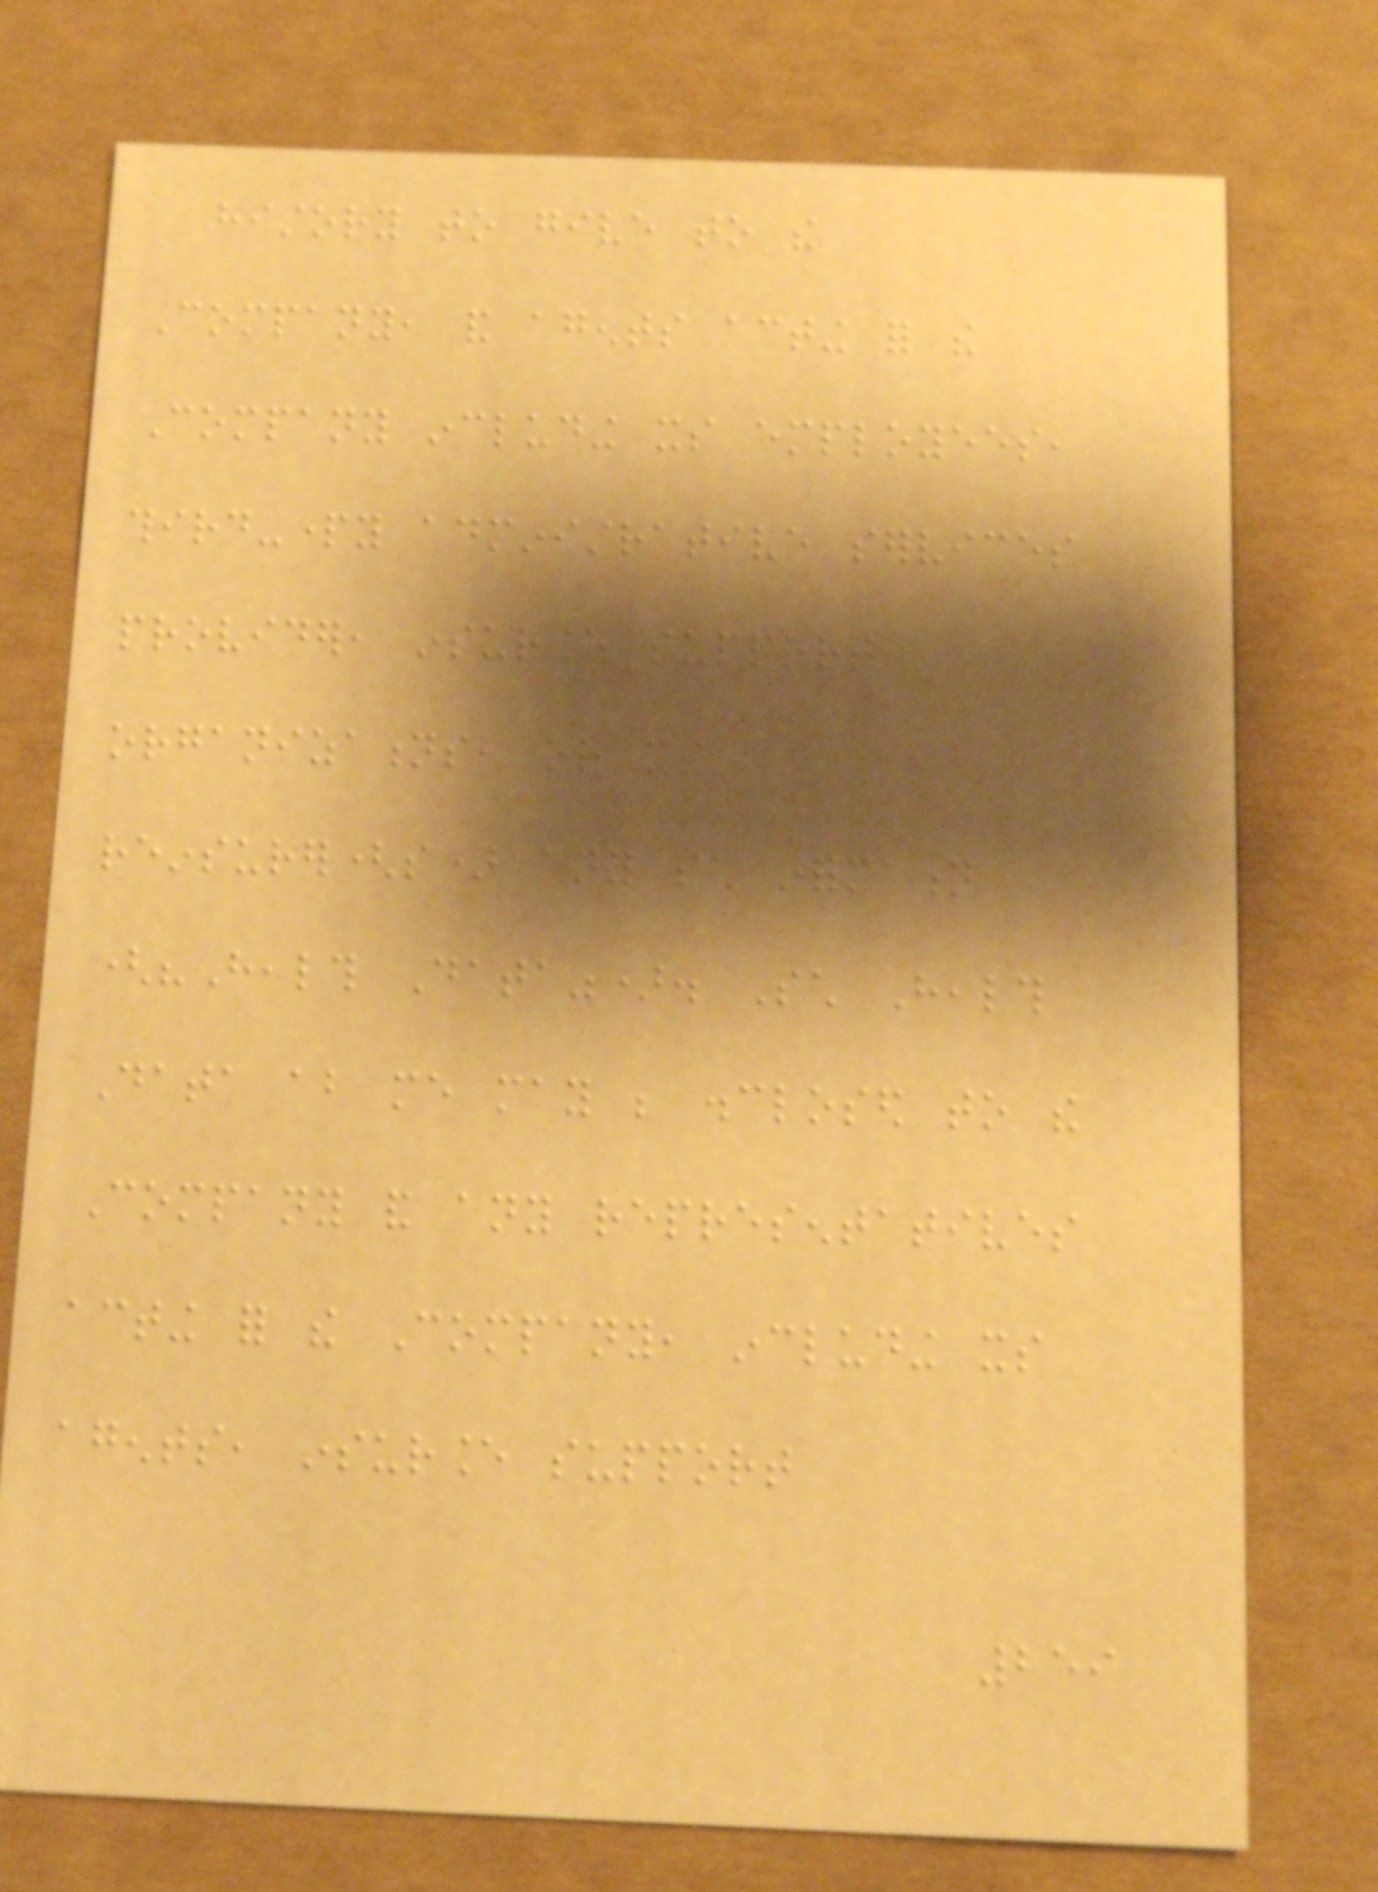history to give to the
Company, and agents acting for the
Company including its employees,
third-party administrative services
provider, insurance support
organizations, or its
reinsurer(s) any such information
("Health Data"). Such Health
Data about me may be disclosed to the
Company and any representatives
acting for the Company, including its
agents, insurance support
259
